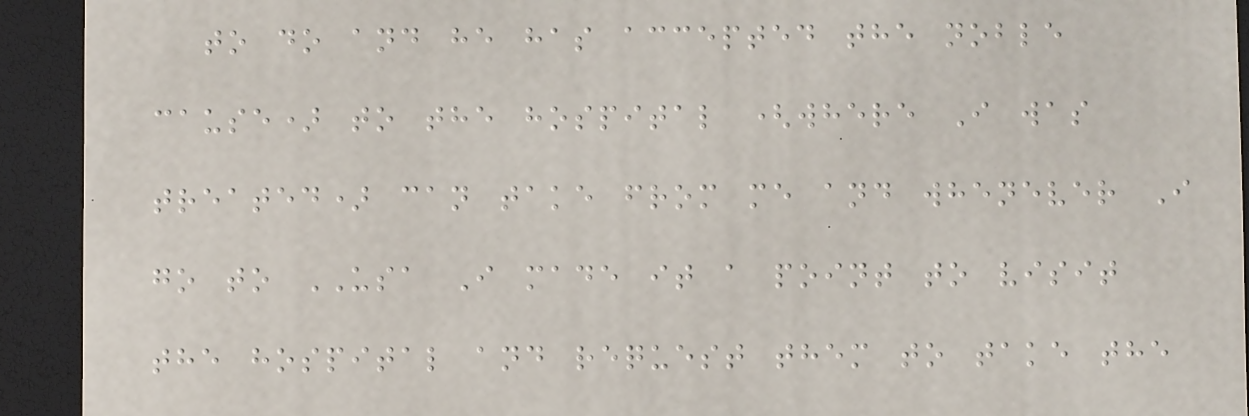to do and he has accepted the noble
cause) to the hospital (where I was
treated) can take from me and whenever I
go to USA I made it a point to visit
the hospital and request them to take the
